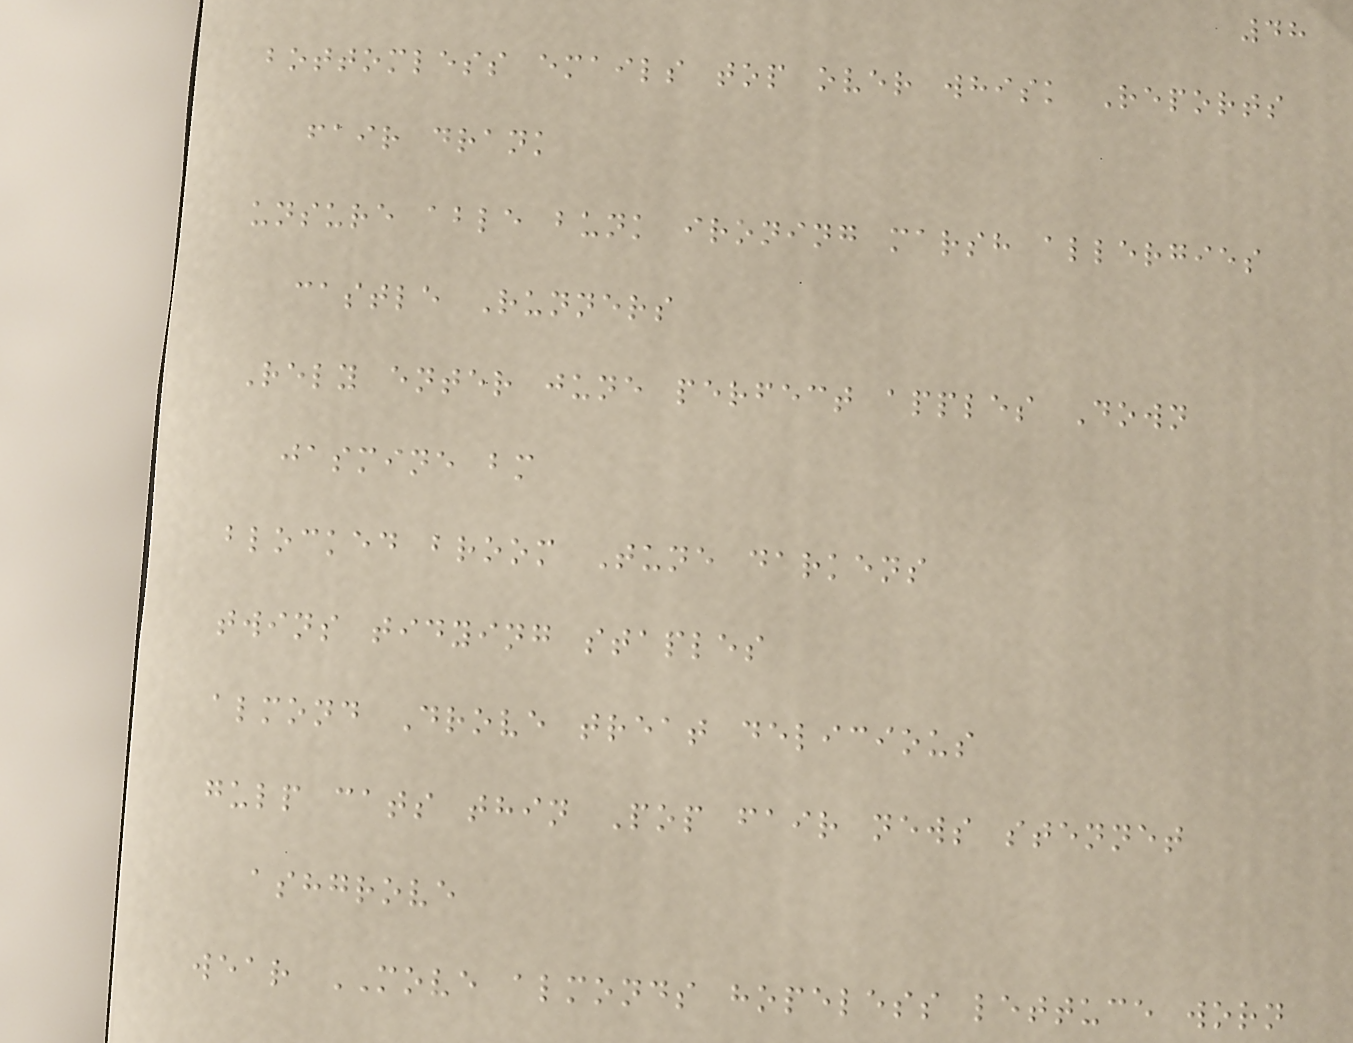48
bottomless emails top over whisk Reports
fair drank
unsure able bunk ironing marsh allergies
castle Runners
Rely enter june perfect apples Down
jasmine bm
blocked broom Tune darkens
twins tidying staples
almond Drove treat delicious
gulp cats thin Pop fair news stennet
ashgrove
wear MOVE almonds hopeless lettuce worn
